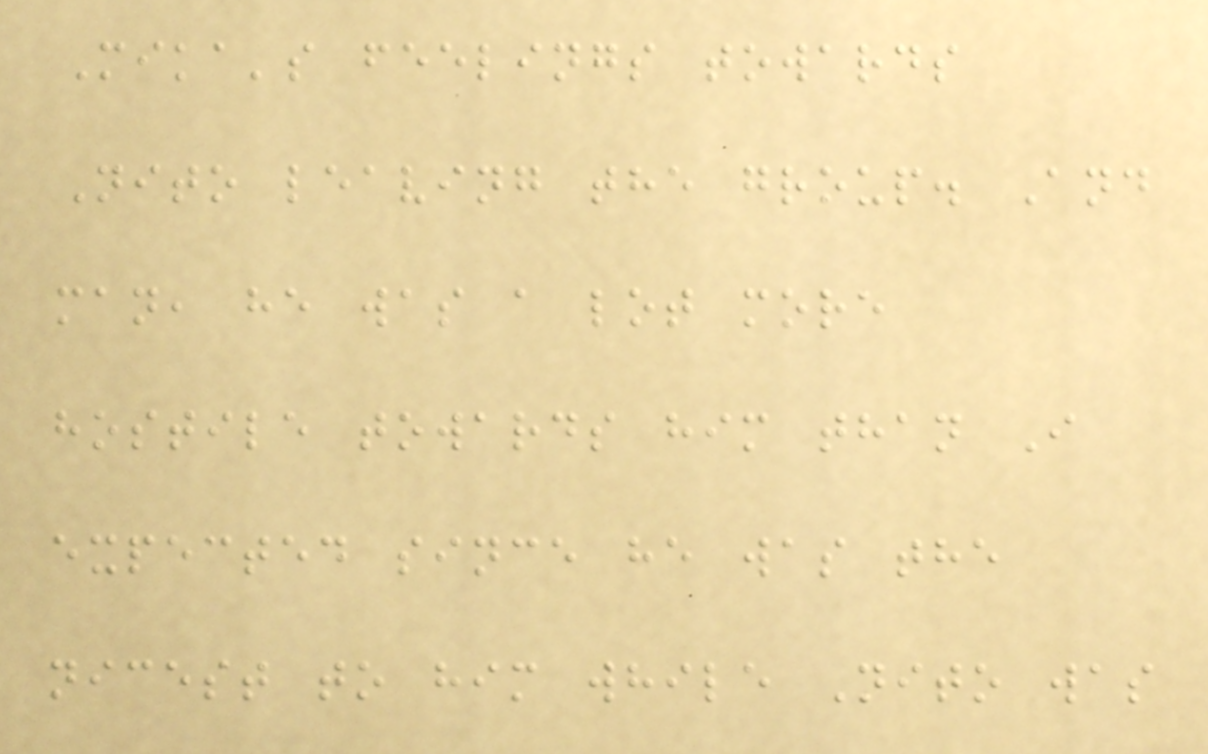Mika's feelings towards
Nito leaving the group. And
man, he was a lot more
hostile towards him than I
expected since he was the
nicest to him while Nito was
